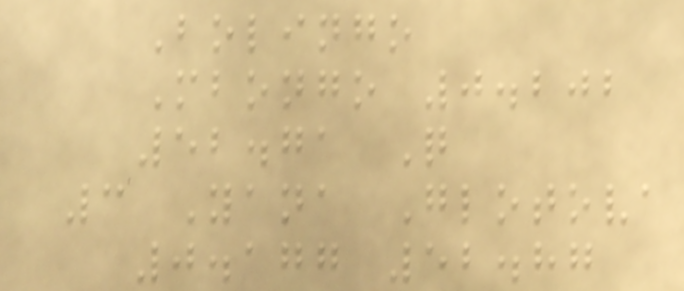Bolingo
Mbongo 0.202
52.71 Q
3 Yana Glotova
0.177 52.87
